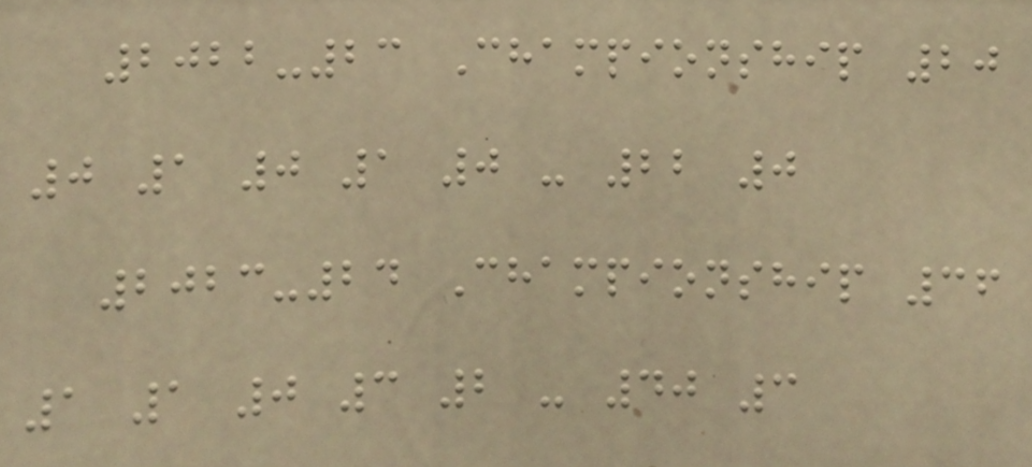2022-23 Championship 20
0 1 0 1 0 - 22 0
2023-24 Championship 36
1 1 0 3 2 - 40 3
